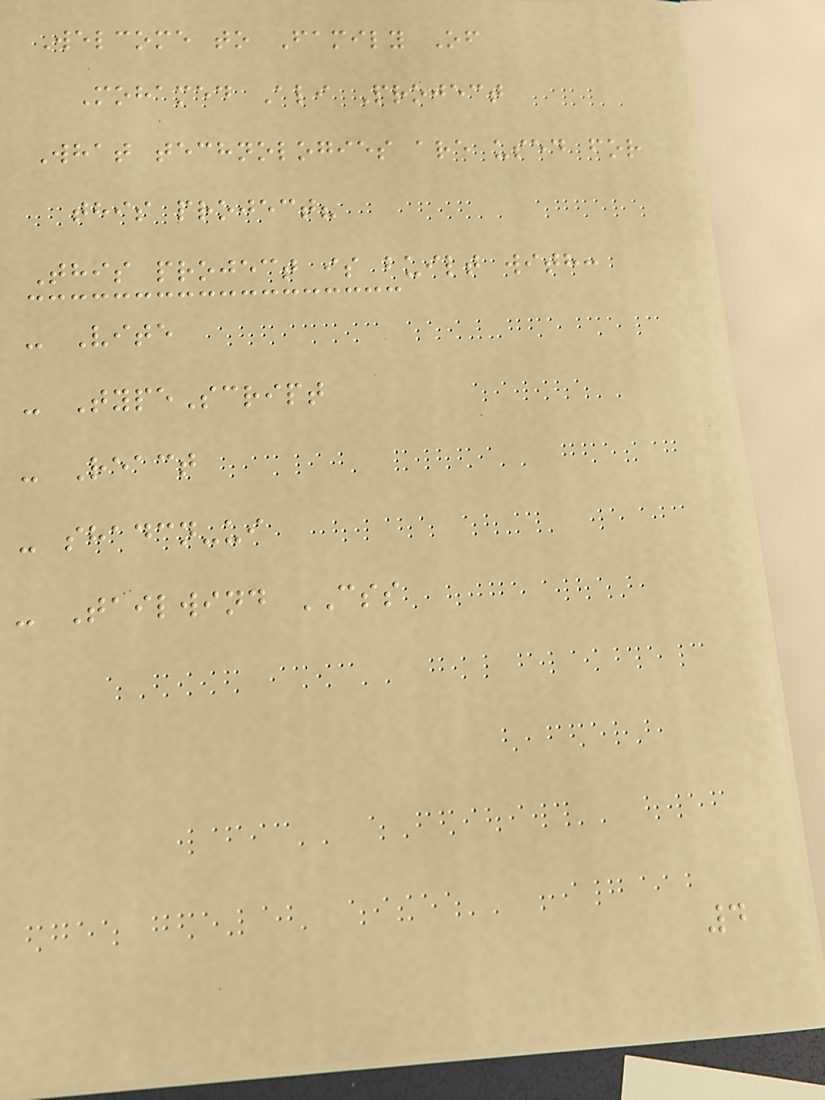Welcome to Family Of
Mohamed Ali Project
What technologies are used for
this project?
This project is built with:
- Vite
- TypeScript
- React
- shadcn-ui
- Tailwind CSS
4
